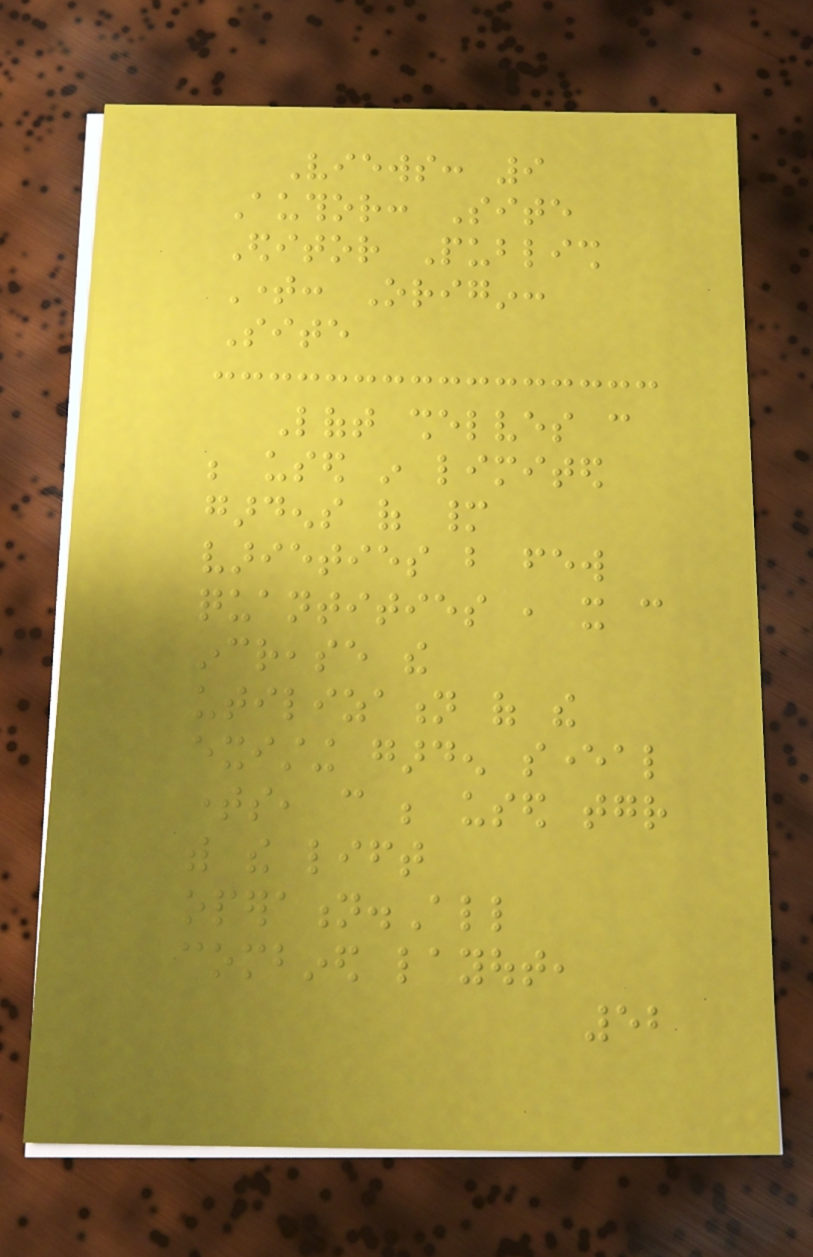Views: 9
Author: Site
Editor Publish
Time: Origin:
Site
Loft shelves can
be used in limited
gardens of many
varieties but few
quantities , it can
increase the
utilization of the
existing garden several
times, can be used together
with the lift
operation.All
combined layout,
52
